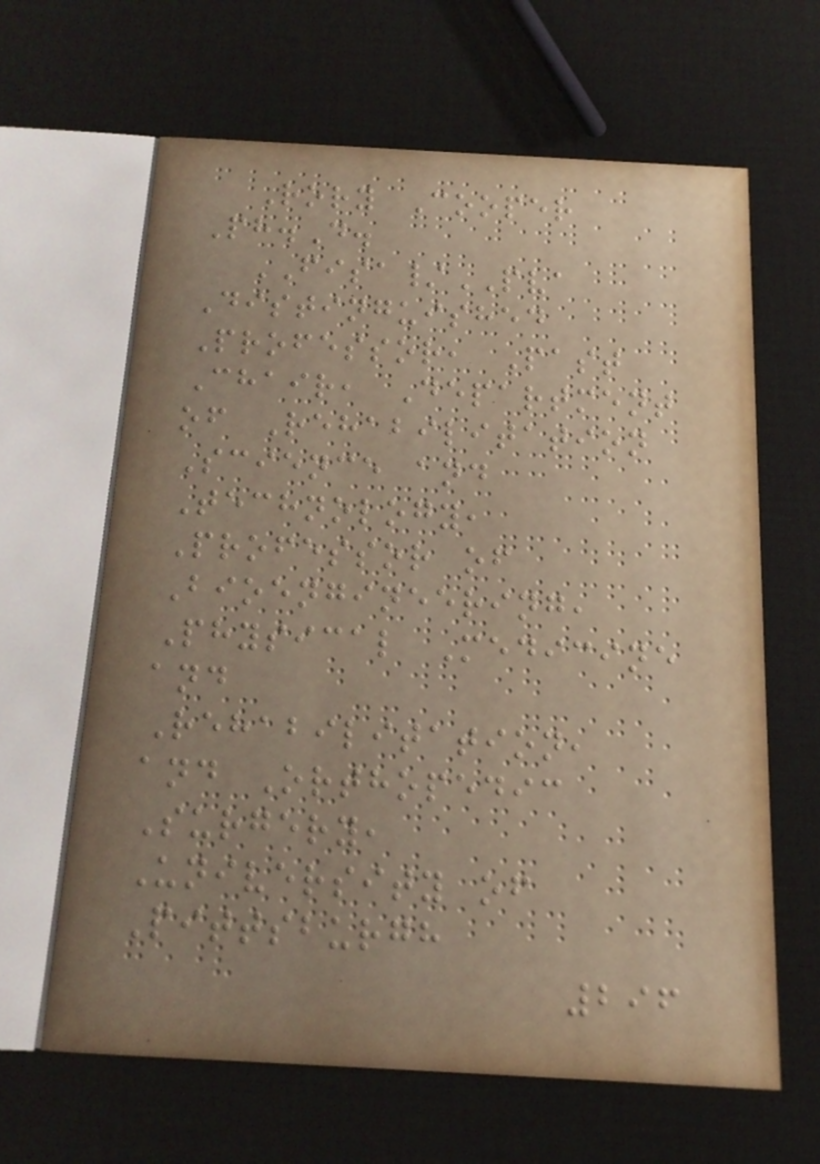Rory Cooper
Ph.D.
FISA/PVA
Distinguished
Professor, Past
Chair, Department
of Rehabilitation
Science and
Technology,
Professor of
Bioengineering,
Physical Medicine
and
Rehabilitation,
and Orthopedic
Surgery,
University of
Pittsburgh
296
